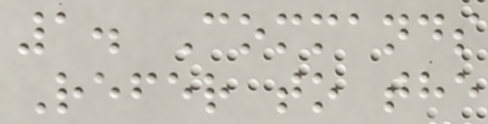1. Commands
Refer to the
